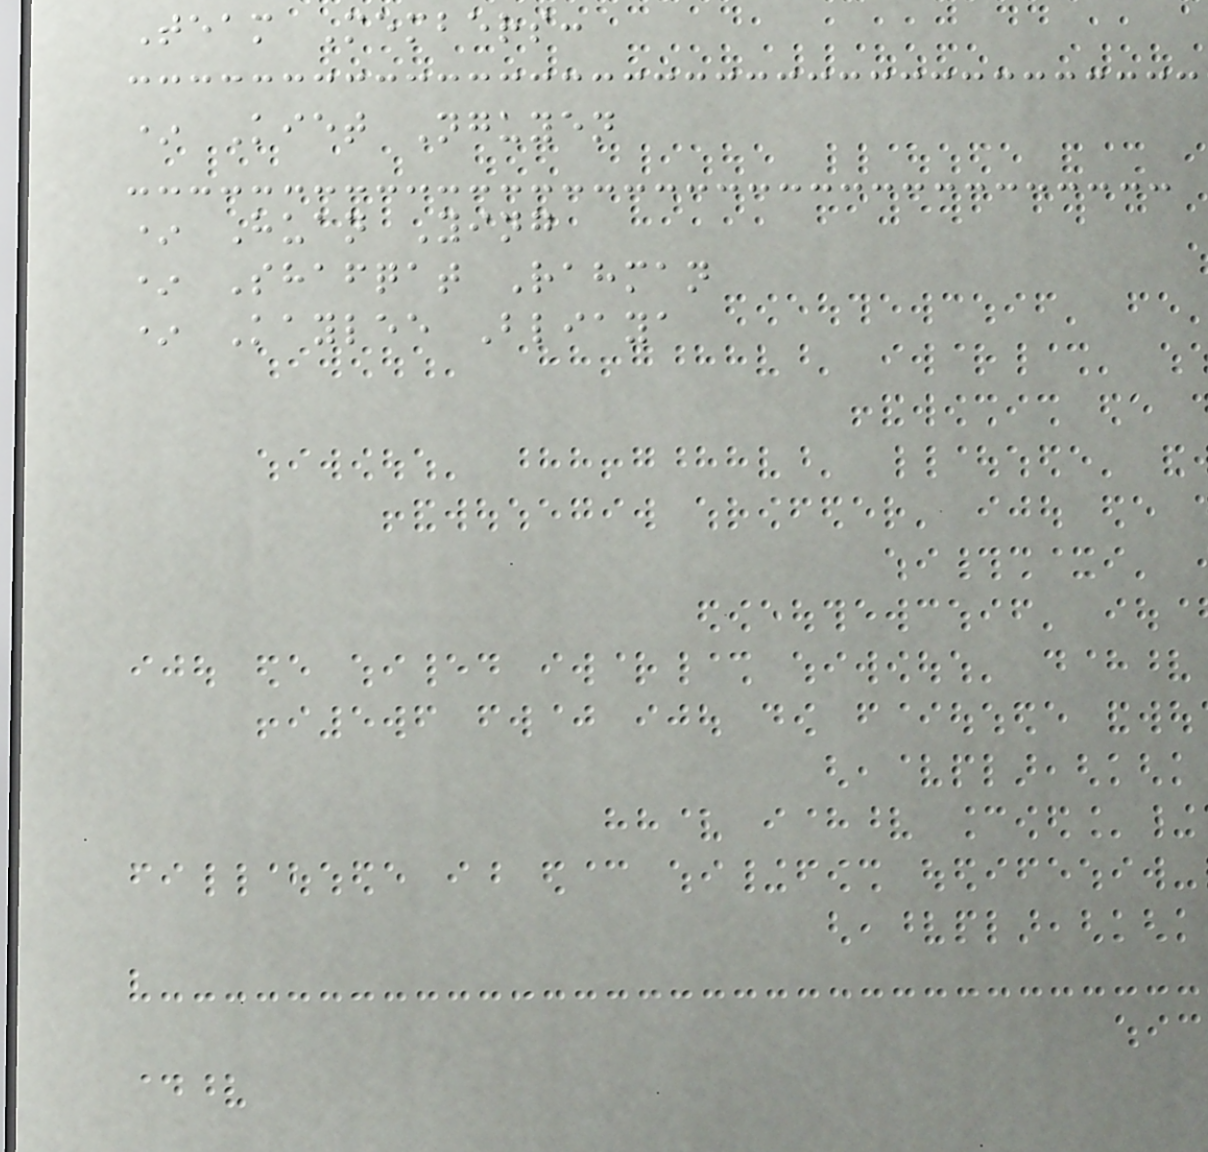Team Members:
* Kiet Nguyen
* Huan Ying
* Shafqat Rahman
* Kaylee Bliaya
